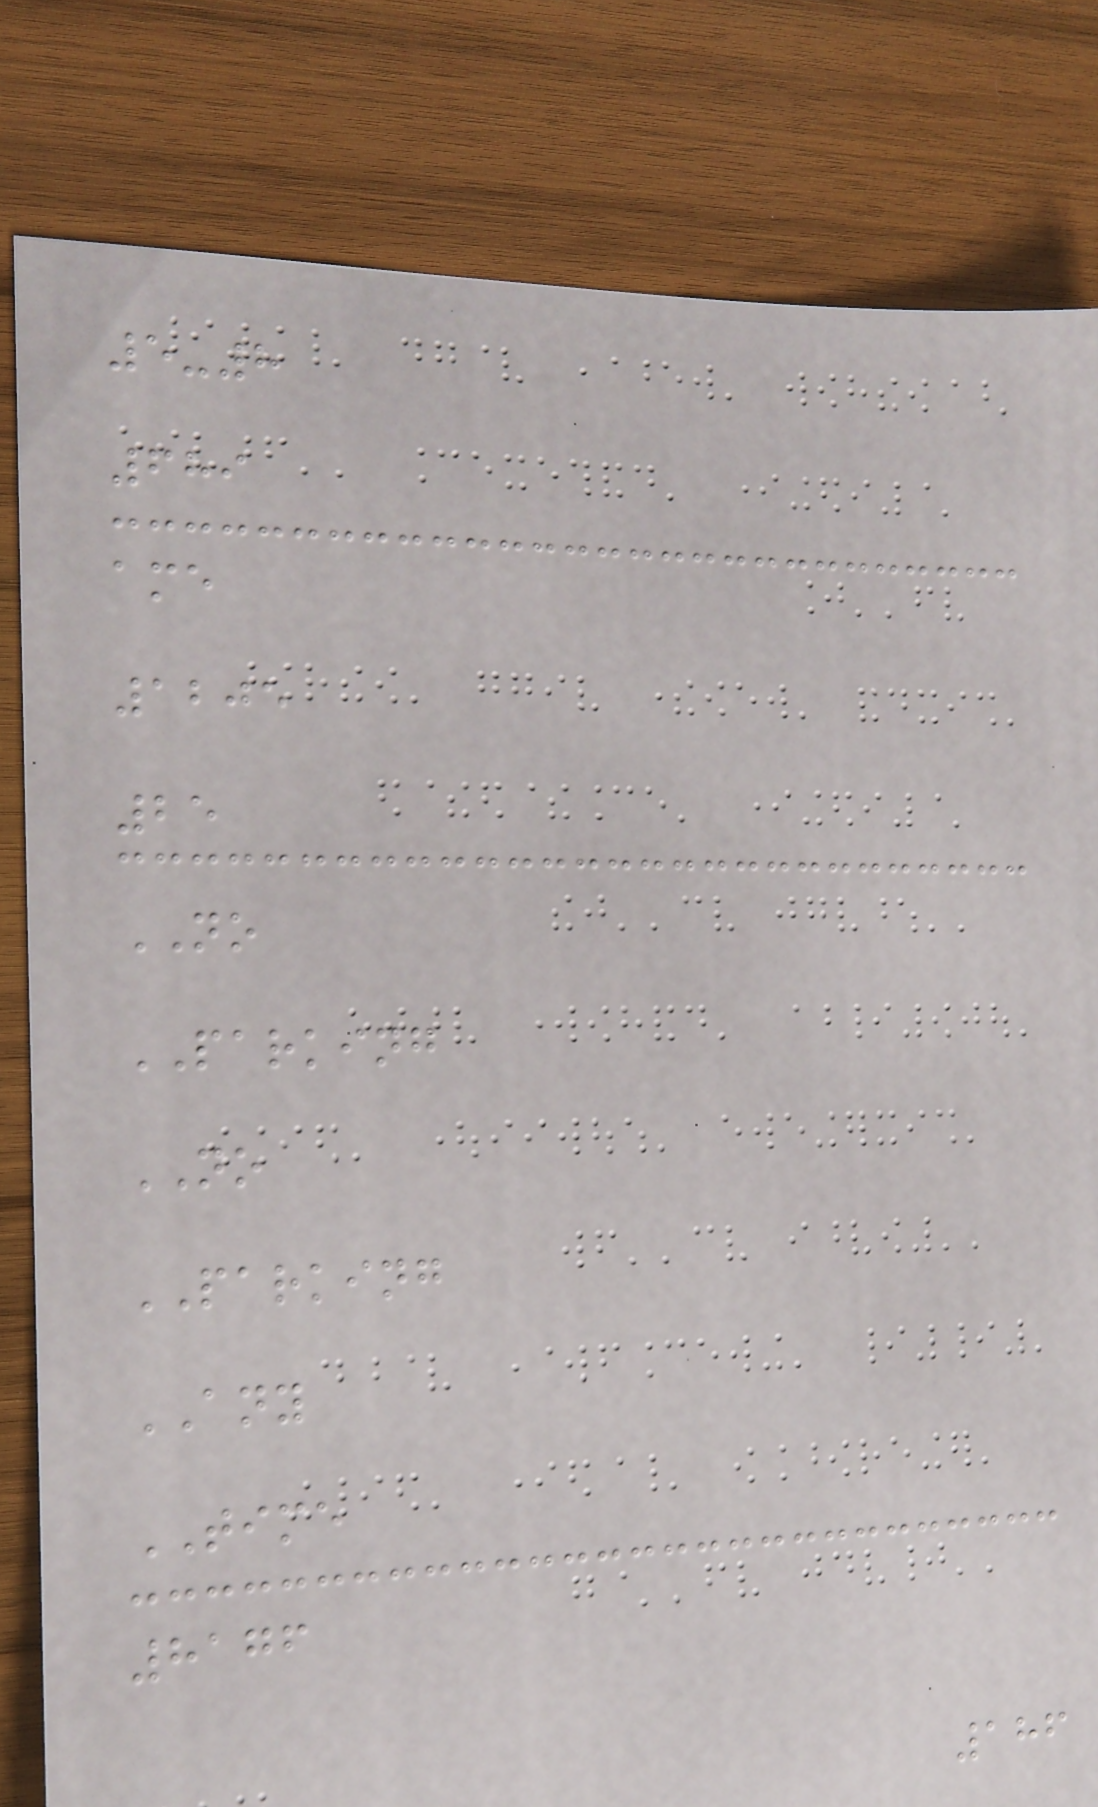5-8
689
ame
1205
25
NO
PARKING
NO
PARKING
ANY
TIME
8176
186
